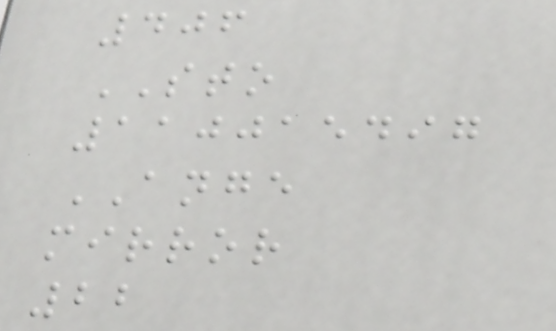406
STO
110015497
ANGE
mirror
22
